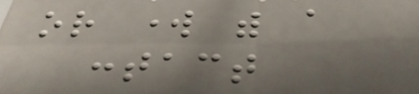or work with a
contact
